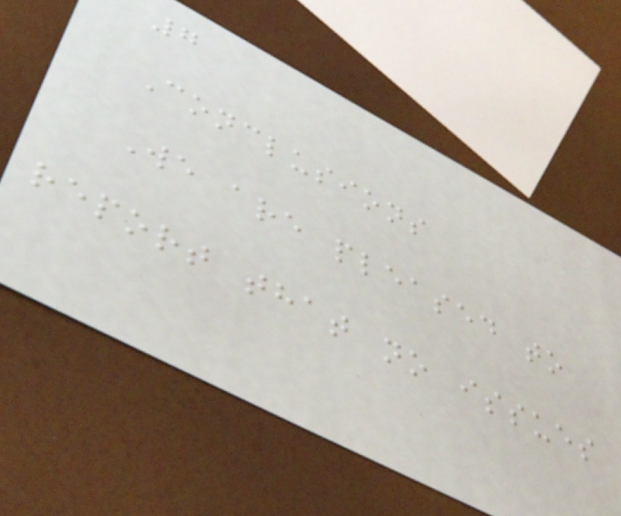7
Conclusions
We are pleased to
report that no issues
